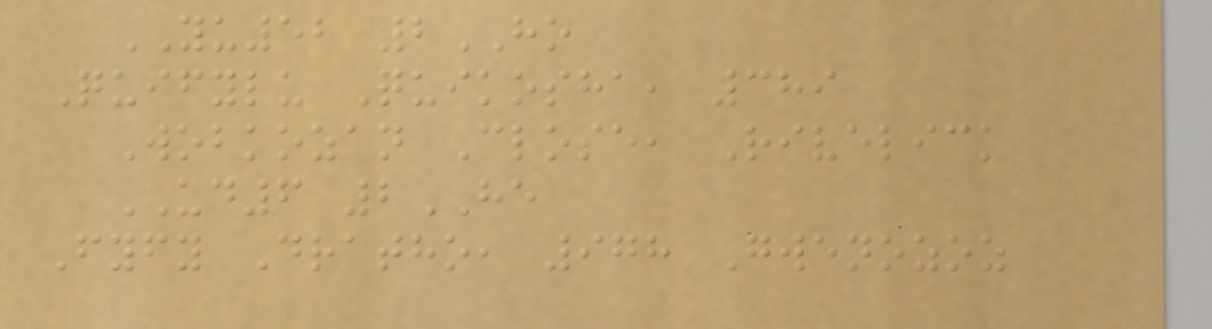YU52 2HO
Quifylu Quikosha, 389
Wobkozan Close, Rivelick
UD6 2HE
Fyfy Dratho, 978 Gwenozoz
